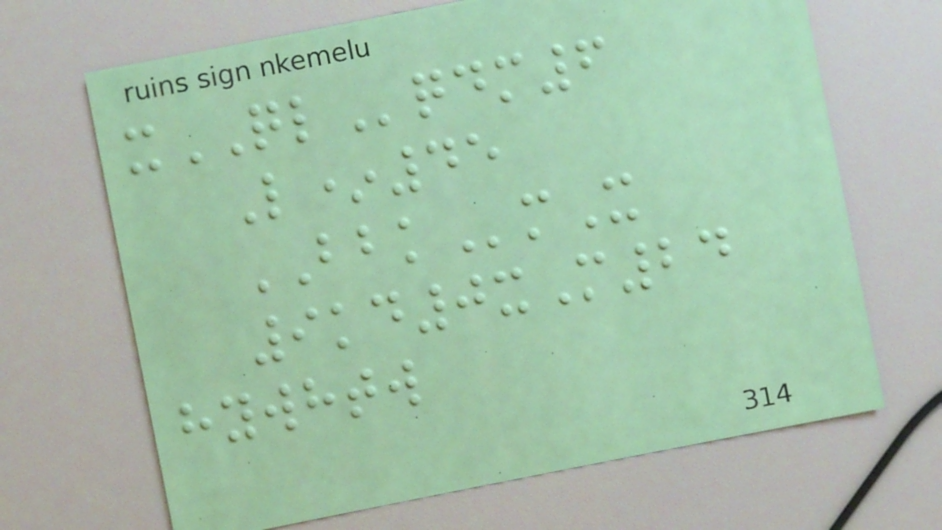xQLqdm6
L*45
BBKmX
9kd0xM24
hywhtw
